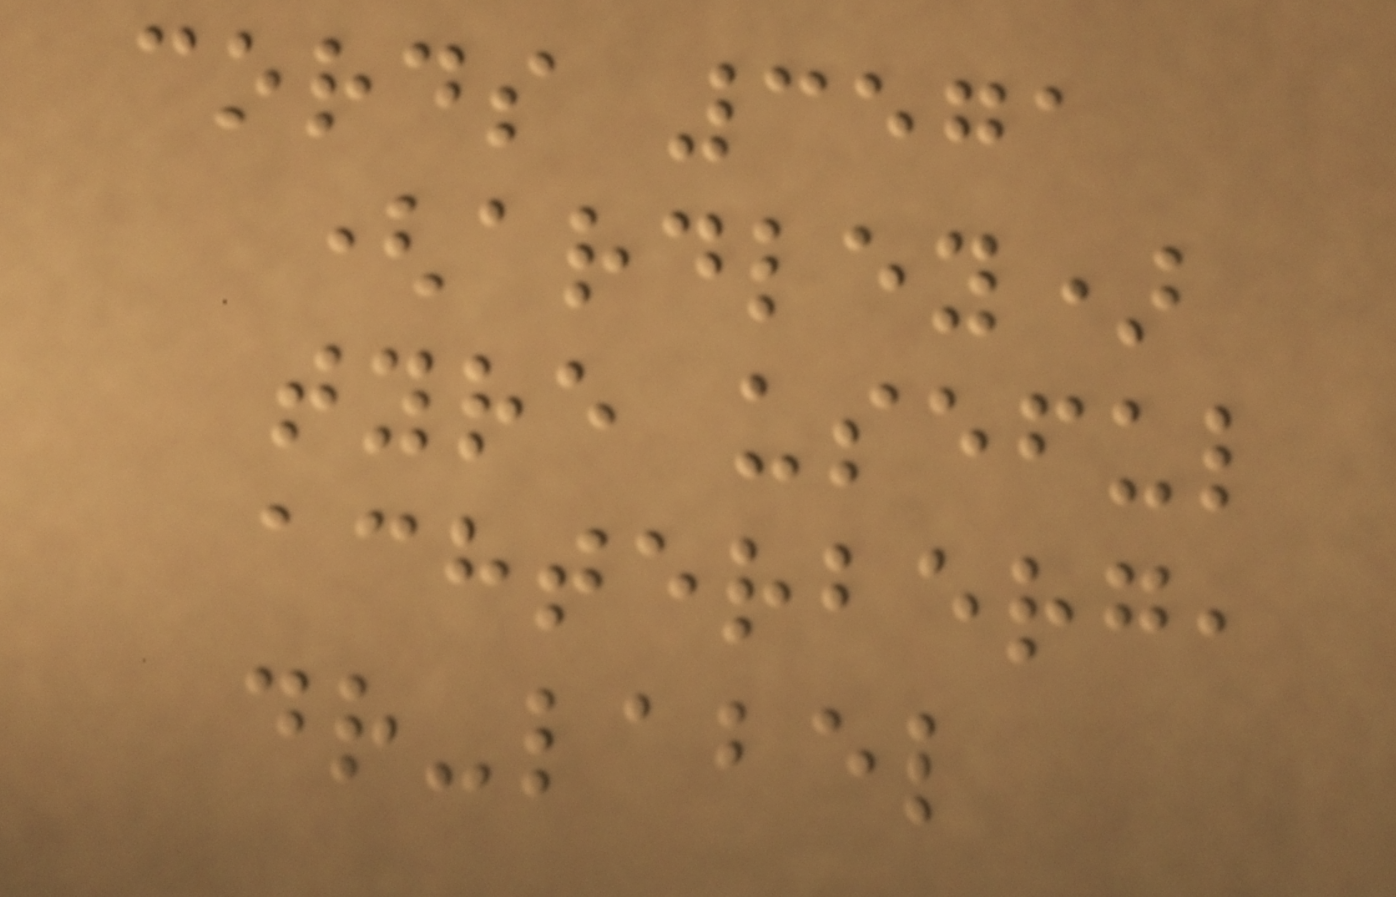cords 3571
(ardley)
tyre useful
achterberg,
dr-label
